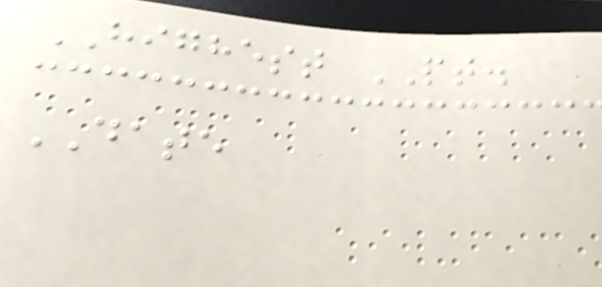HIGHEST PT.
DATE
